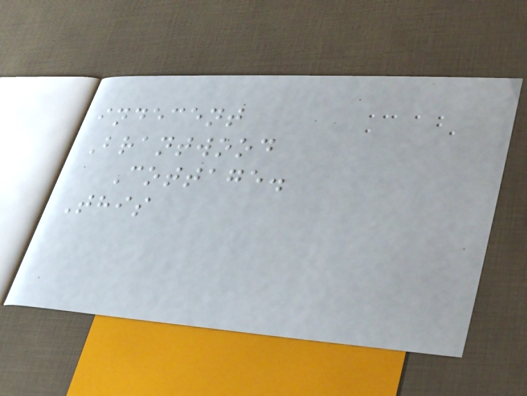indecent
Brantwood
Cottage.
This
